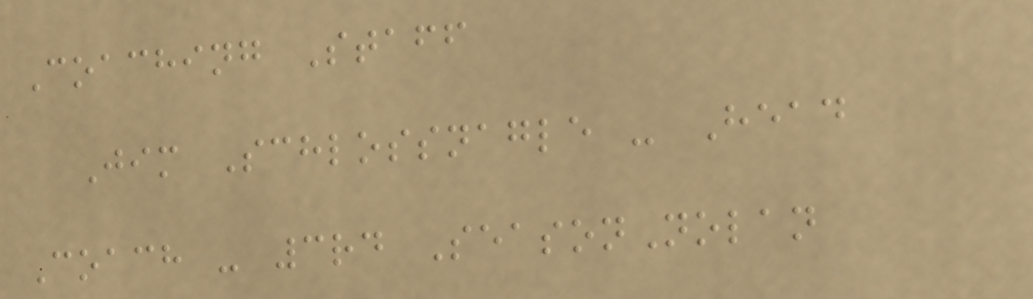Coaching Staff
Jim Schlossnagle - Head
Coach - 3rd SeasonNolan
